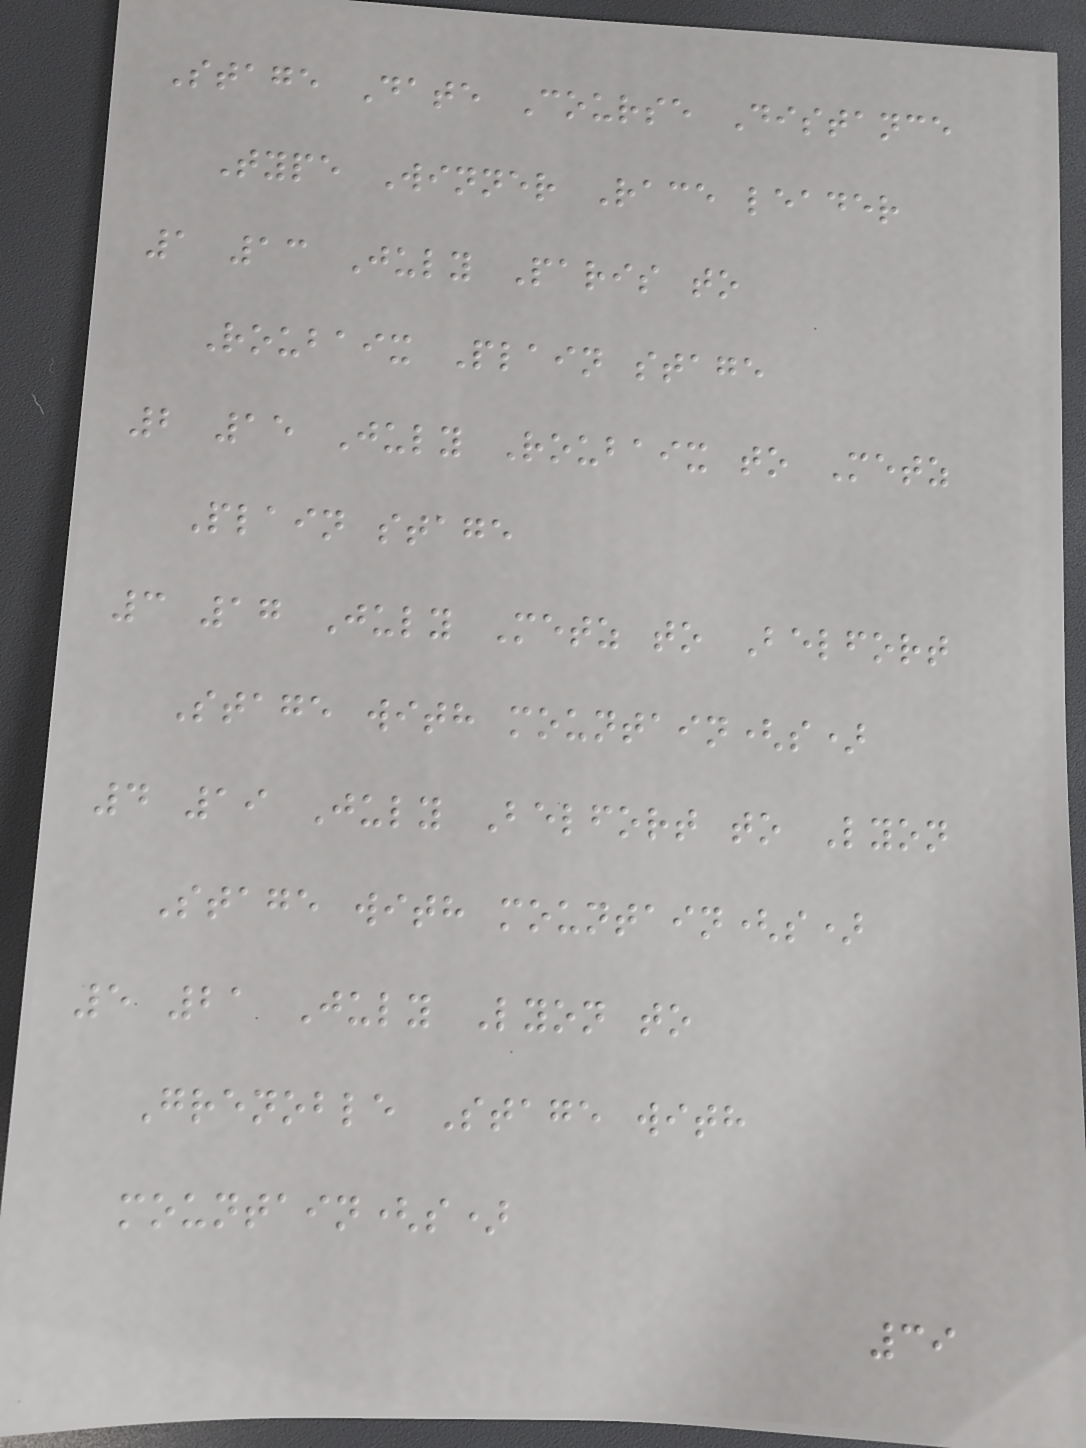Stage Date Course Distance
Type Winner Race leader
1 13 July Paris to
Roubaix Plain stage
2 15 July Roubaix to Metz
Plain stage
3 17 July Metz to Belfort
Stage with mountain(s)
4 19 July Belfort to Lyon
Stage with mountain(s)
5 21 July Lyon to
Grenoble Stage with
mountain(s)
39
